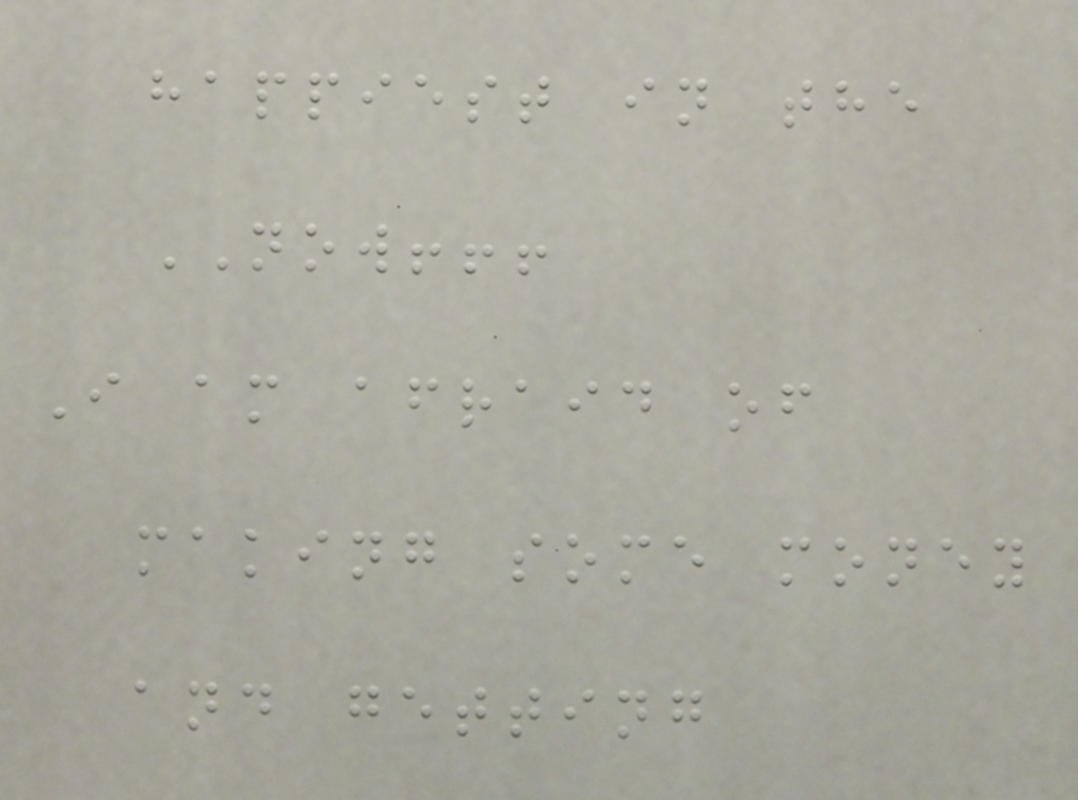happiest in the
NOW!!!
I am afraid of
making some money
and getting
